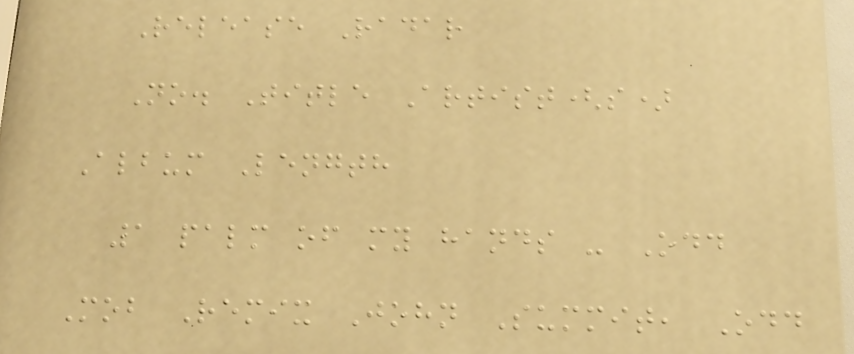Release Radar
No. Title Artist(s)
Album Length
1 palm of my hands - Odd
Mob Remix John Summit, Odd
